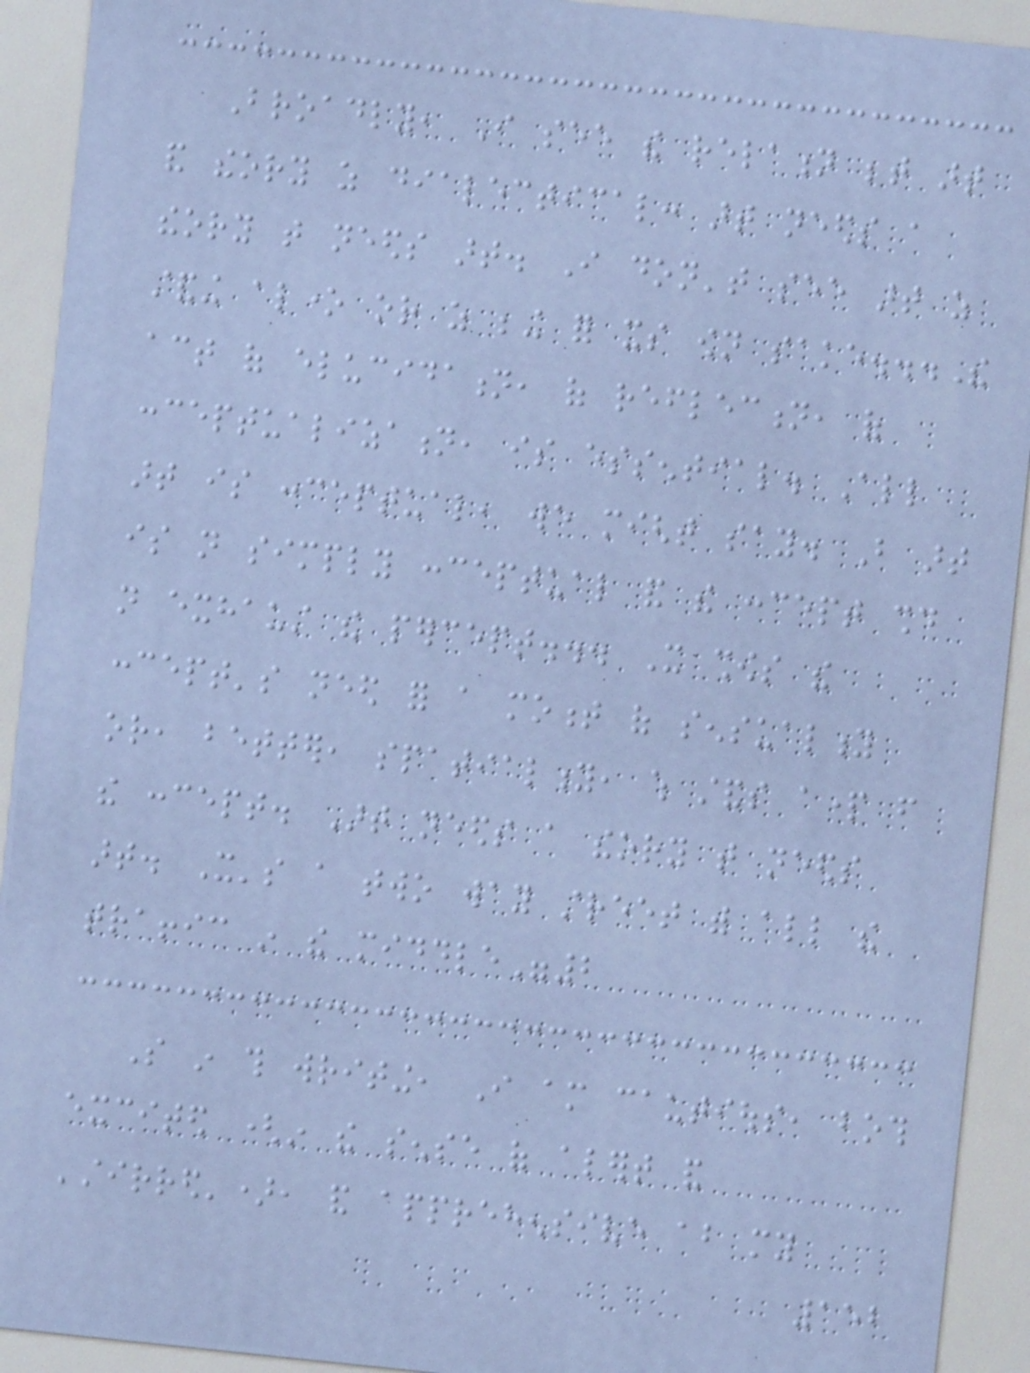Broadly, I see the relation between art
and theory as dialectical: art needs a
theory that needs art. I don't see art as
standing alone or as being for its own sake...The
act of elucidation, of reflection, of
conceptualization, is essential. All
art is conceptual, we might say. But art
is not simply conceptual and the concept should
not exhaust the percept... It shows the
concept's need for a moment of sensuality
or, better, spatiality, which stands apart from
the concept. Art needs a theory that needs
art. It's a two way street with all the
traffic in the middle"2
So in this writing, I am cautious, both
excited (in the sense of alert and
'stirred'), and apprehensive about my
152
